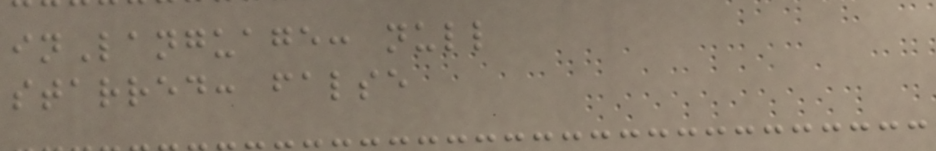inLanguage: null
starred: false
